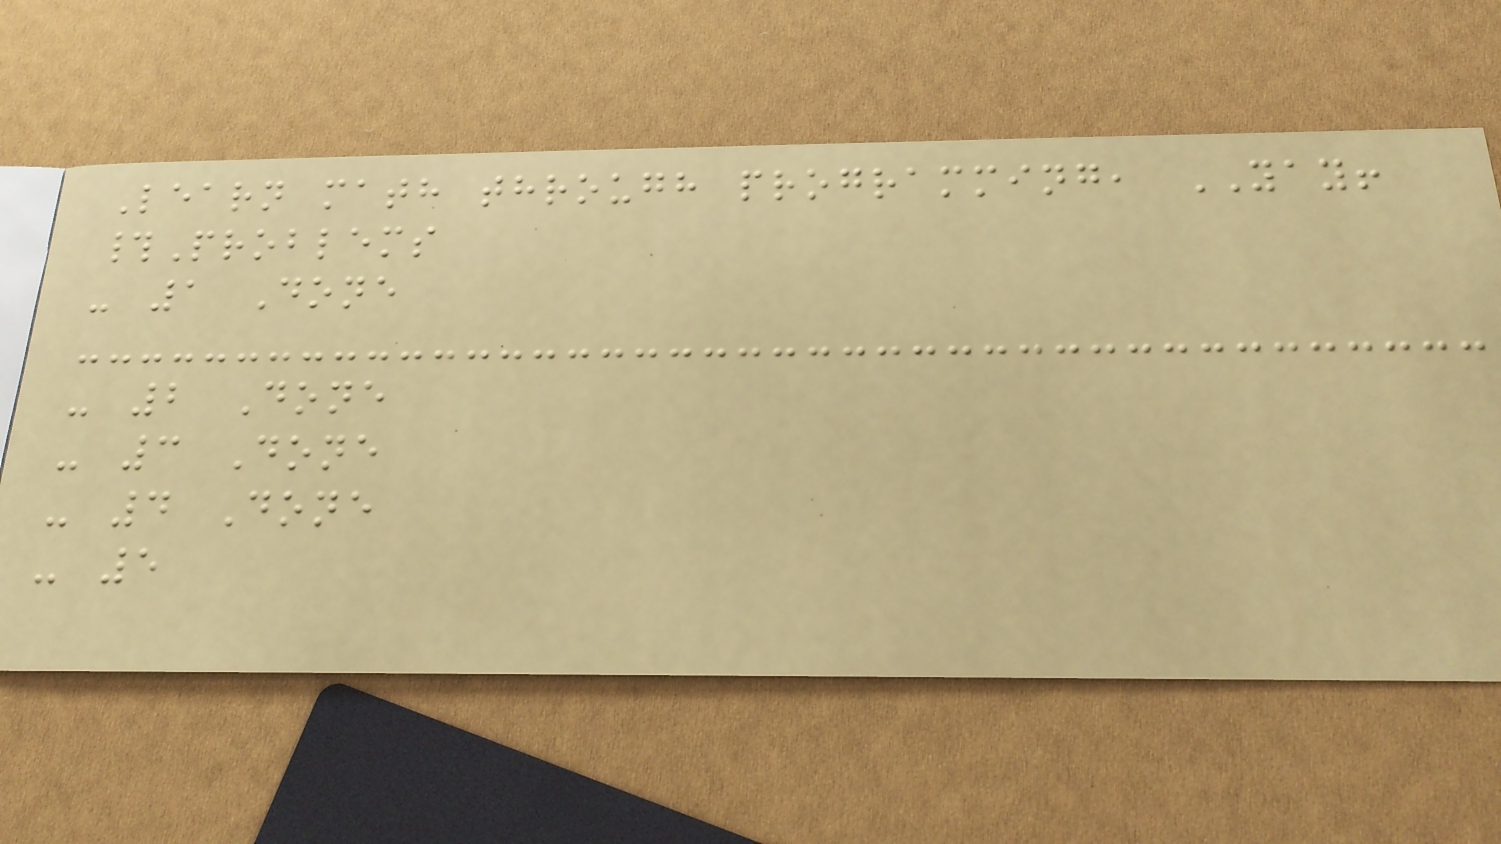Learn math through programming, YAY!
#Problems
- 1 Done
- 2 Done
- 3 Done
- 4 Done
- 5
